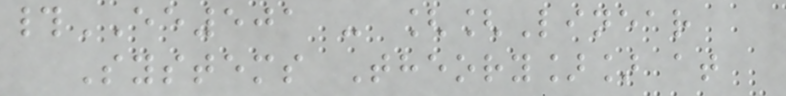#EE501 - [[Linear
Systems Theory]] at
